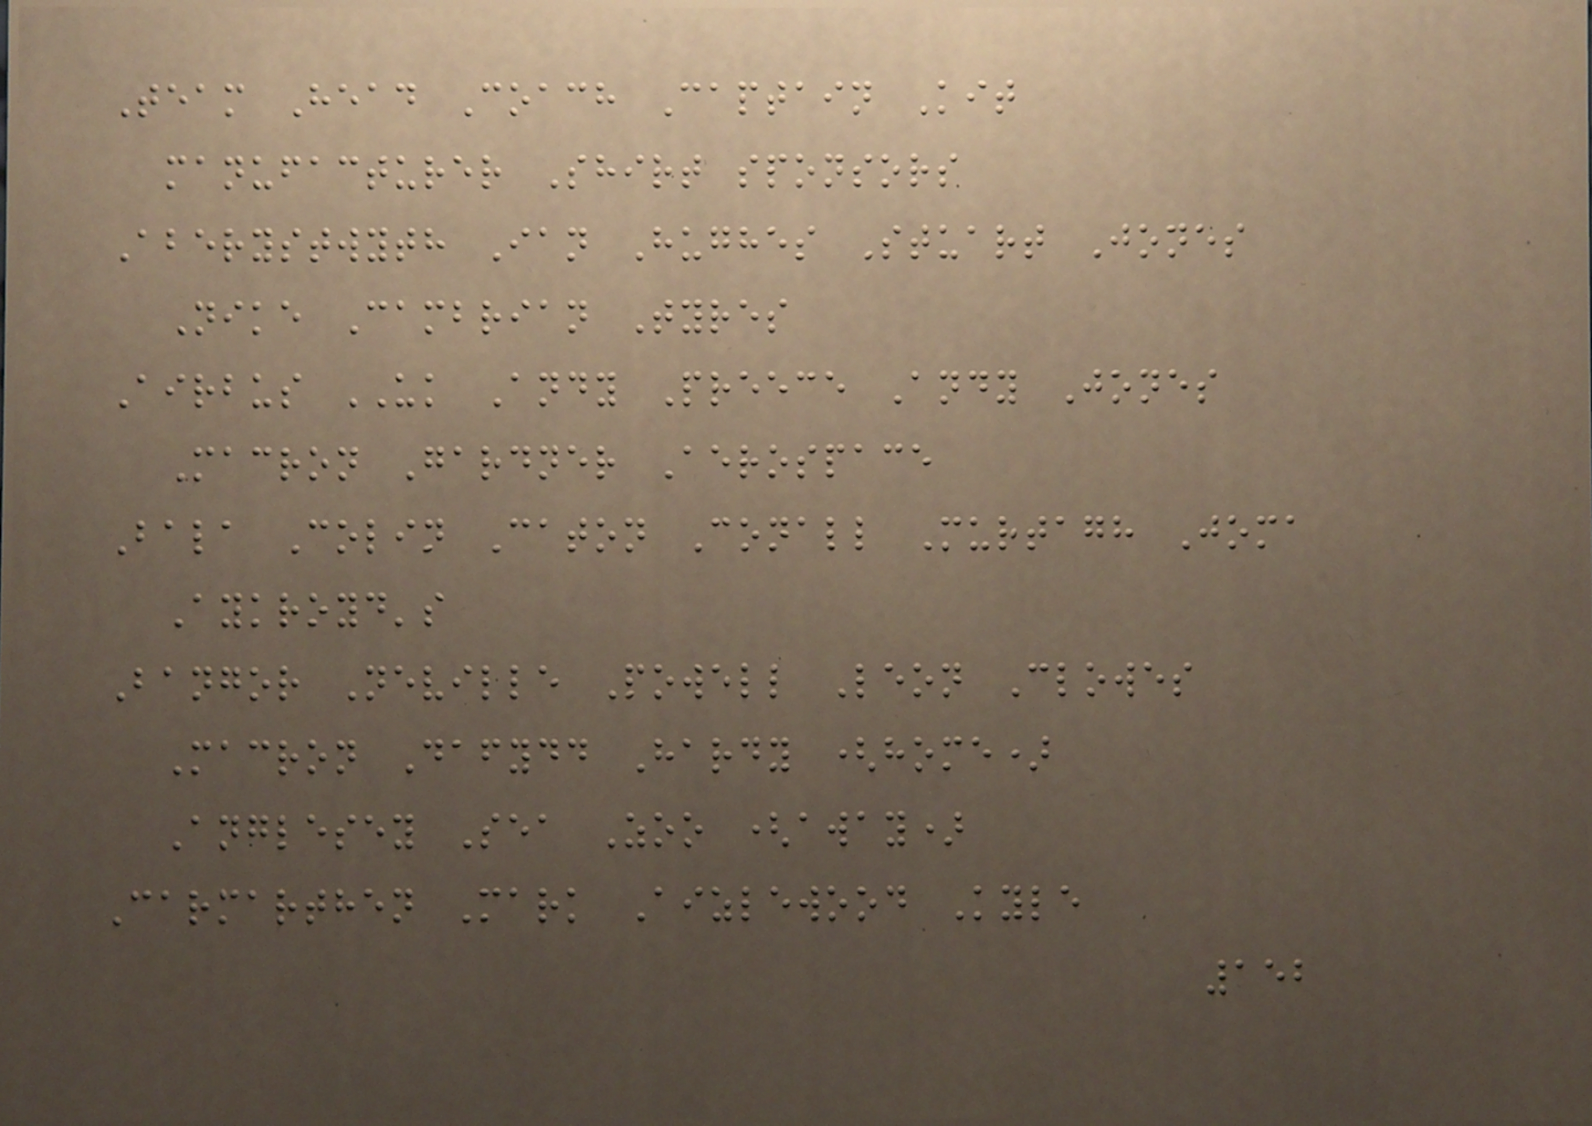Team Head Coach Captain Kit
manufacturer Shirt sponsors
Aberystwyth Ian Hughes Stuart Jones
Nike Cambrian Tyres
Airbus UK Andy Preece Andy Jones
Macron Gardner Aerospace
Bala Colin Caton Conall Murtagh Joma
Aykroyd's
Bangor Neville Powell Leon Clowes
Macron Dafydd Hardy (home)
Anglesey Sea Zoo (away)
Carmarthen Mark Aizlewood Kyle
152
